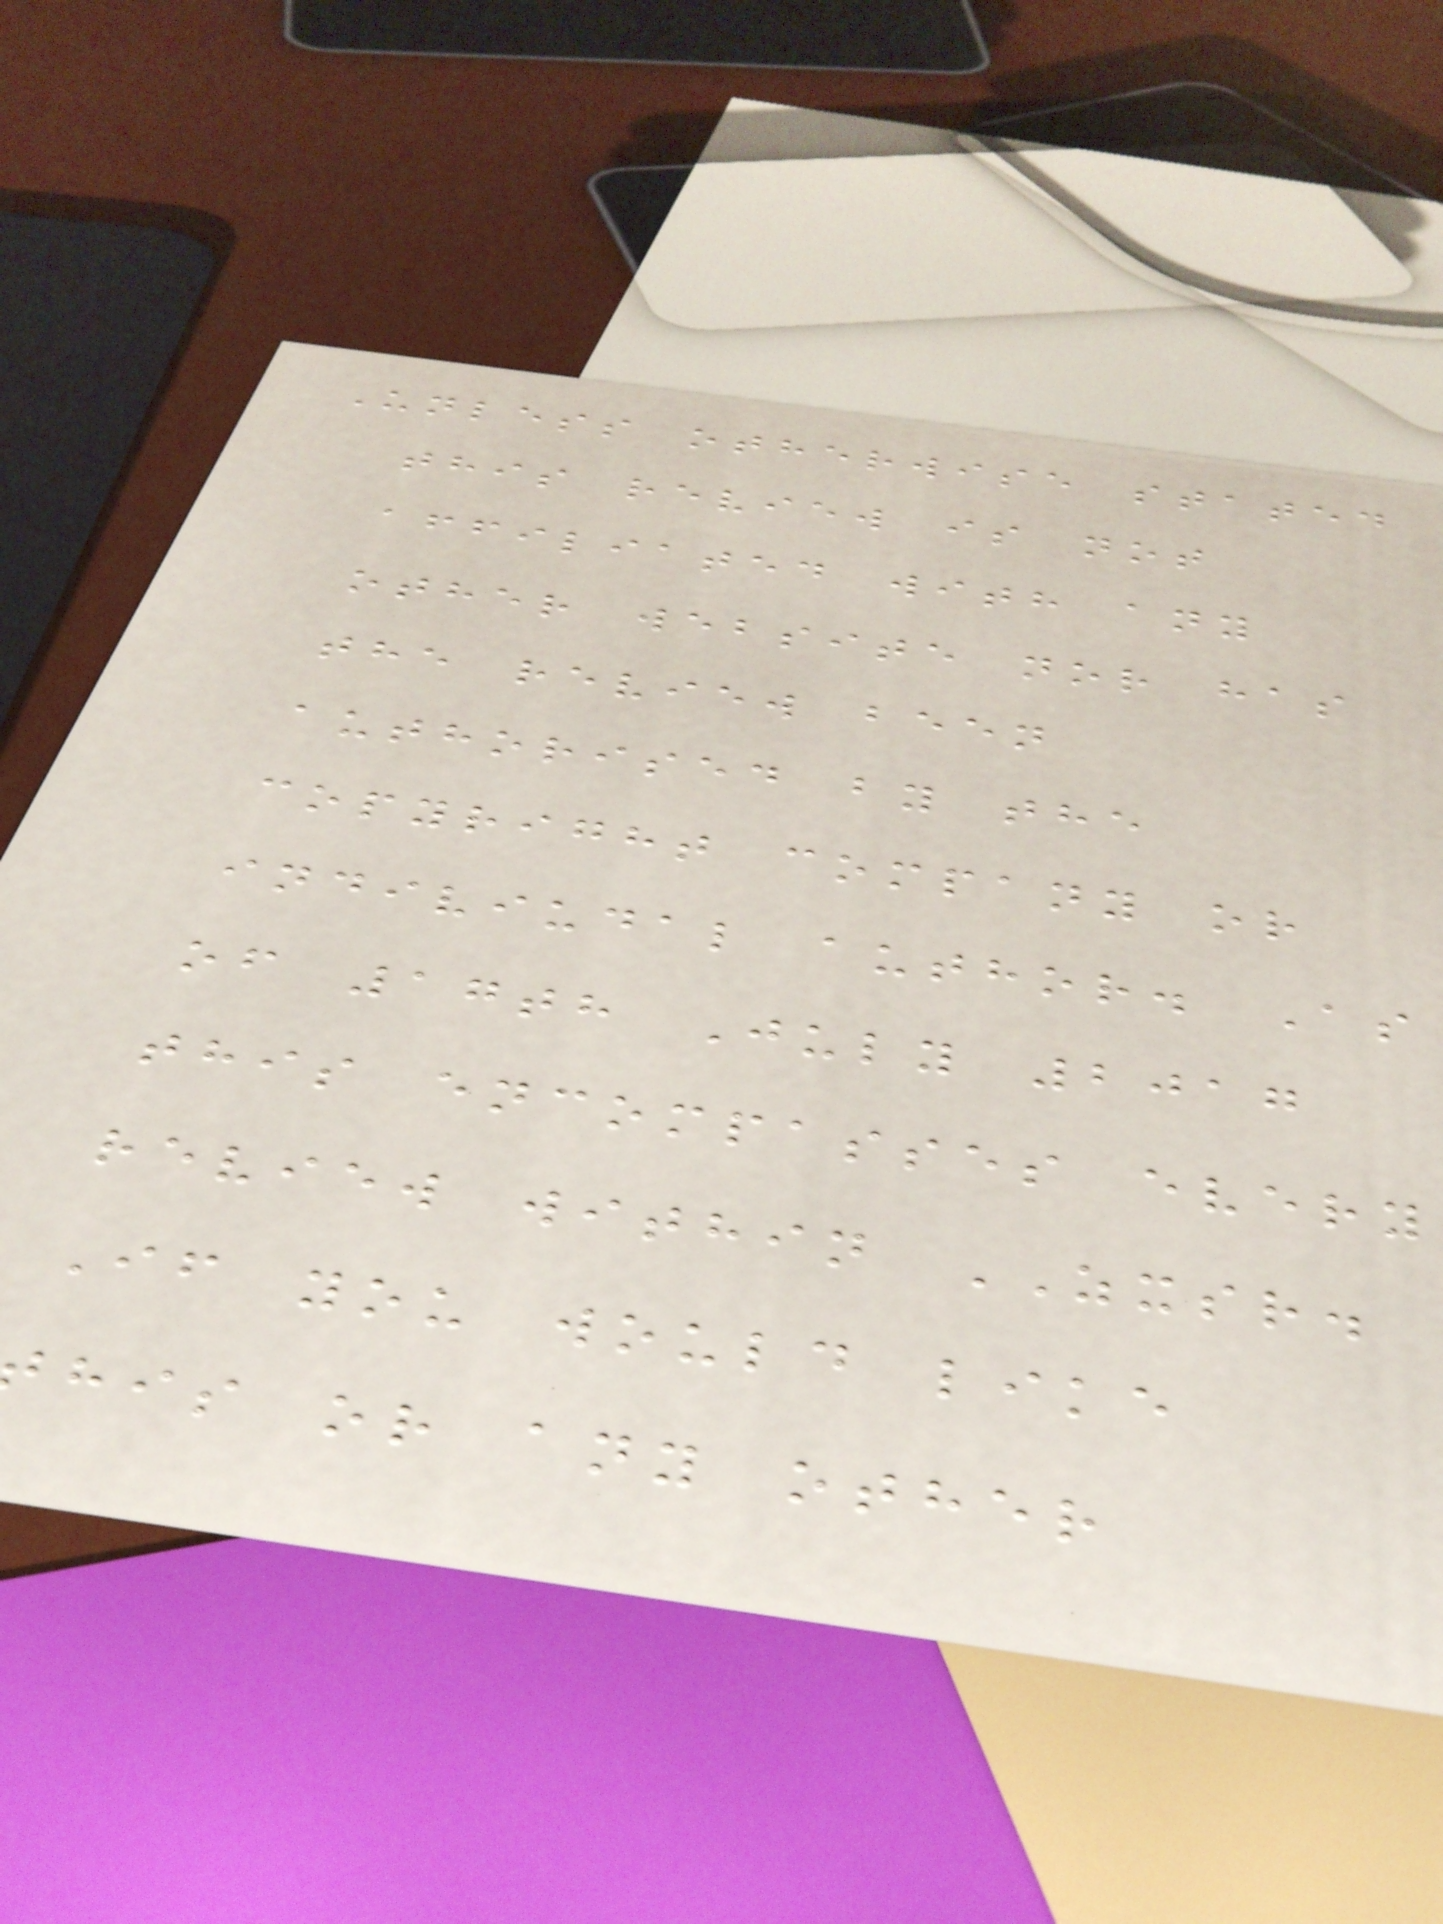Unless otherwise stated
this review is not
affiliated with any
other website nor has
the review been
authorised by the
copyright company or
indiviudal author. As
of 17th July 2017
this encompasses every
review within ZXSR.
If you would like
his or any other
